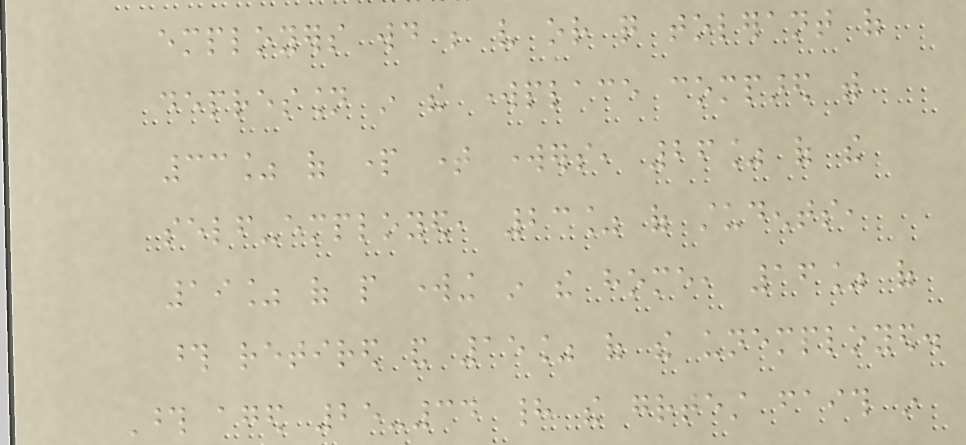employers would be very or quite tolerant of
depression in the workplace compared with
33% of part time workers, 26% of the
self-employed, 23% of students,
19% of people working in the home, 16% of
those retired and 15% of the unemployed.
Those aged 25-34 had the greatest faith in
